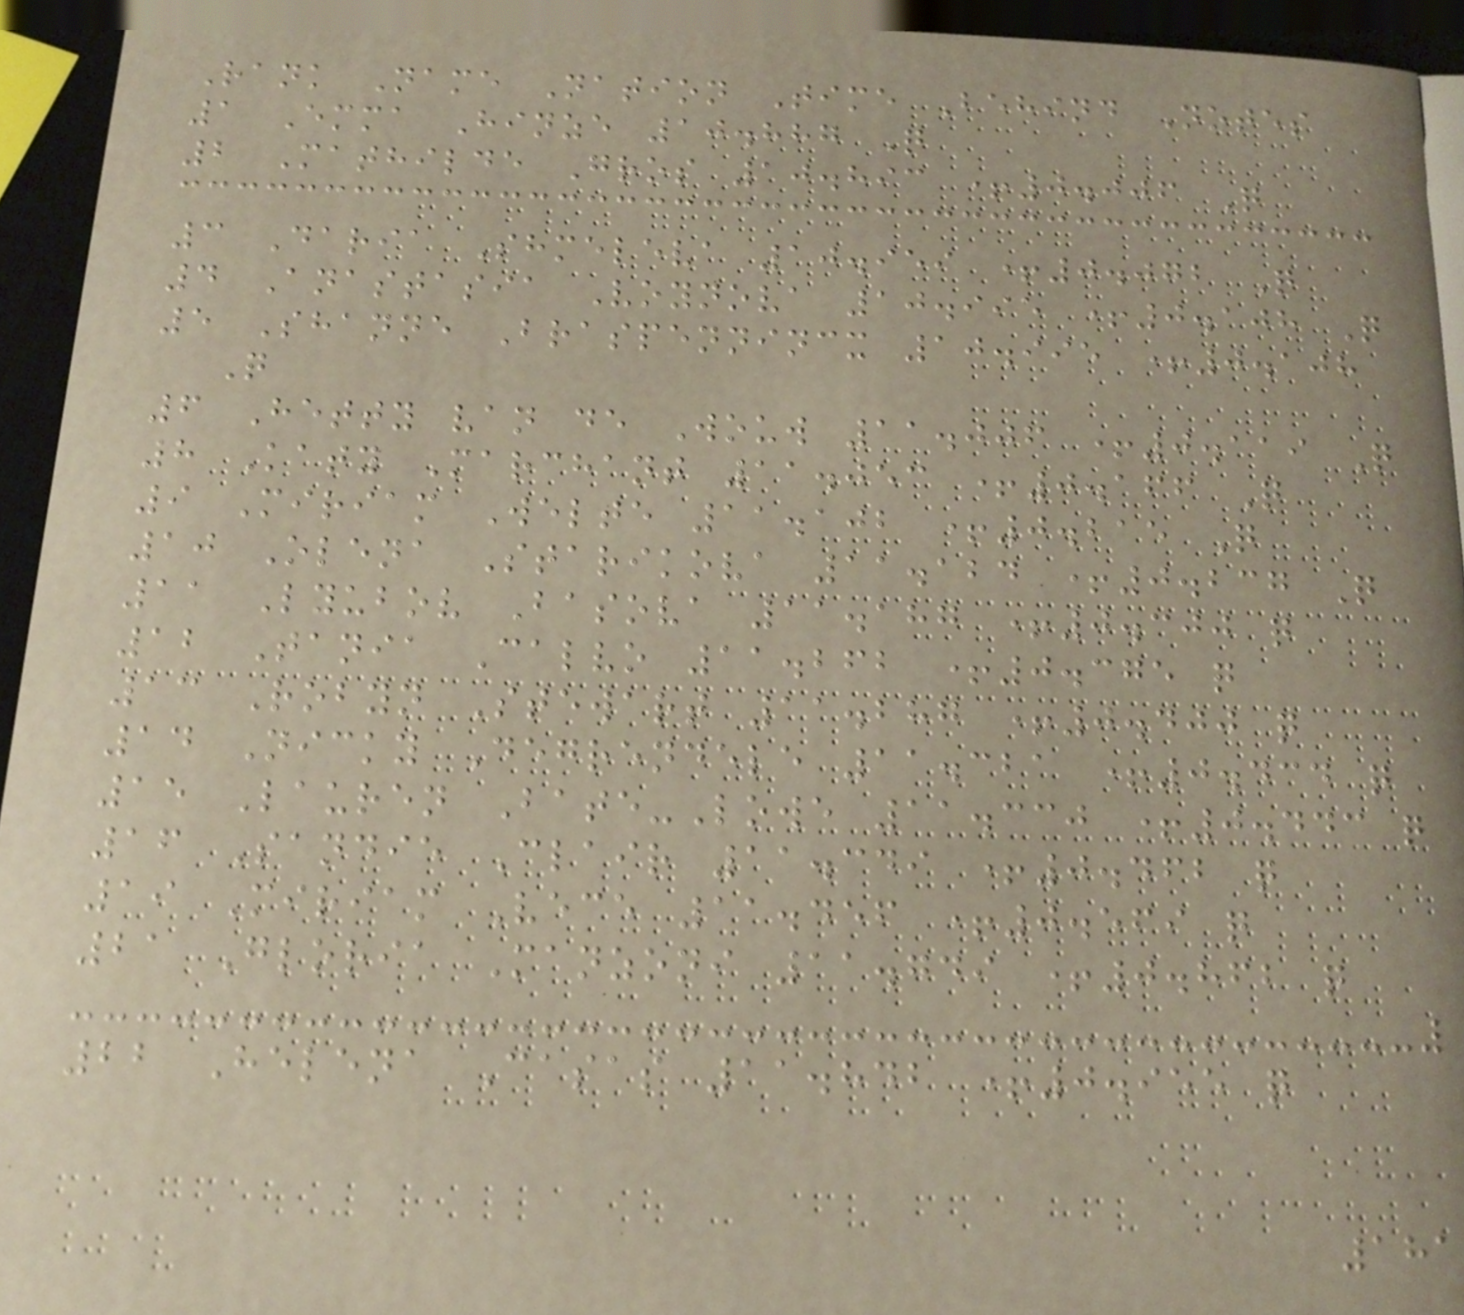Rank Name Nation Time Behind Notes
1 Emma Hinze 10.887 Q
2 Mathilde Gros 10.893 +0.006 Q
3 Daria Shmeleva 10.959 +0.072 Q
4 Anastasia Voynova 10.995 +0.108 Q
5 Shanne Braspennincx 10.995 +0.108
Q
6 Hetty van de Wouw 11.006 +0.119 Q
8 Katy Marchant 11.053 +0.166 Q
9 Miriam Welte 11.102 +0.215 Q
10 Olena Starikova 11.124 +0.237 Q
11 Lyubov Basova 11.187 +0.300 q
12 Tania Calvo 11.262 +0.375 q
13 Robyn Stewart 11.287 +0.400 q
14 Nicky Degrendele 11.321 +0.434 q
15 Lauren Bate-Lowe 11.330 +0.443 q
16 Sandie Clair 11.349 +0.462 q
19 Miriam Vece 11.456 +0.569 q
21 Gloria Manzoni 11.749 +0.862 q
22 Helena Casas 11.842 +0.955 q
181
